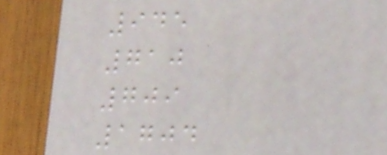945
710
709
1704
